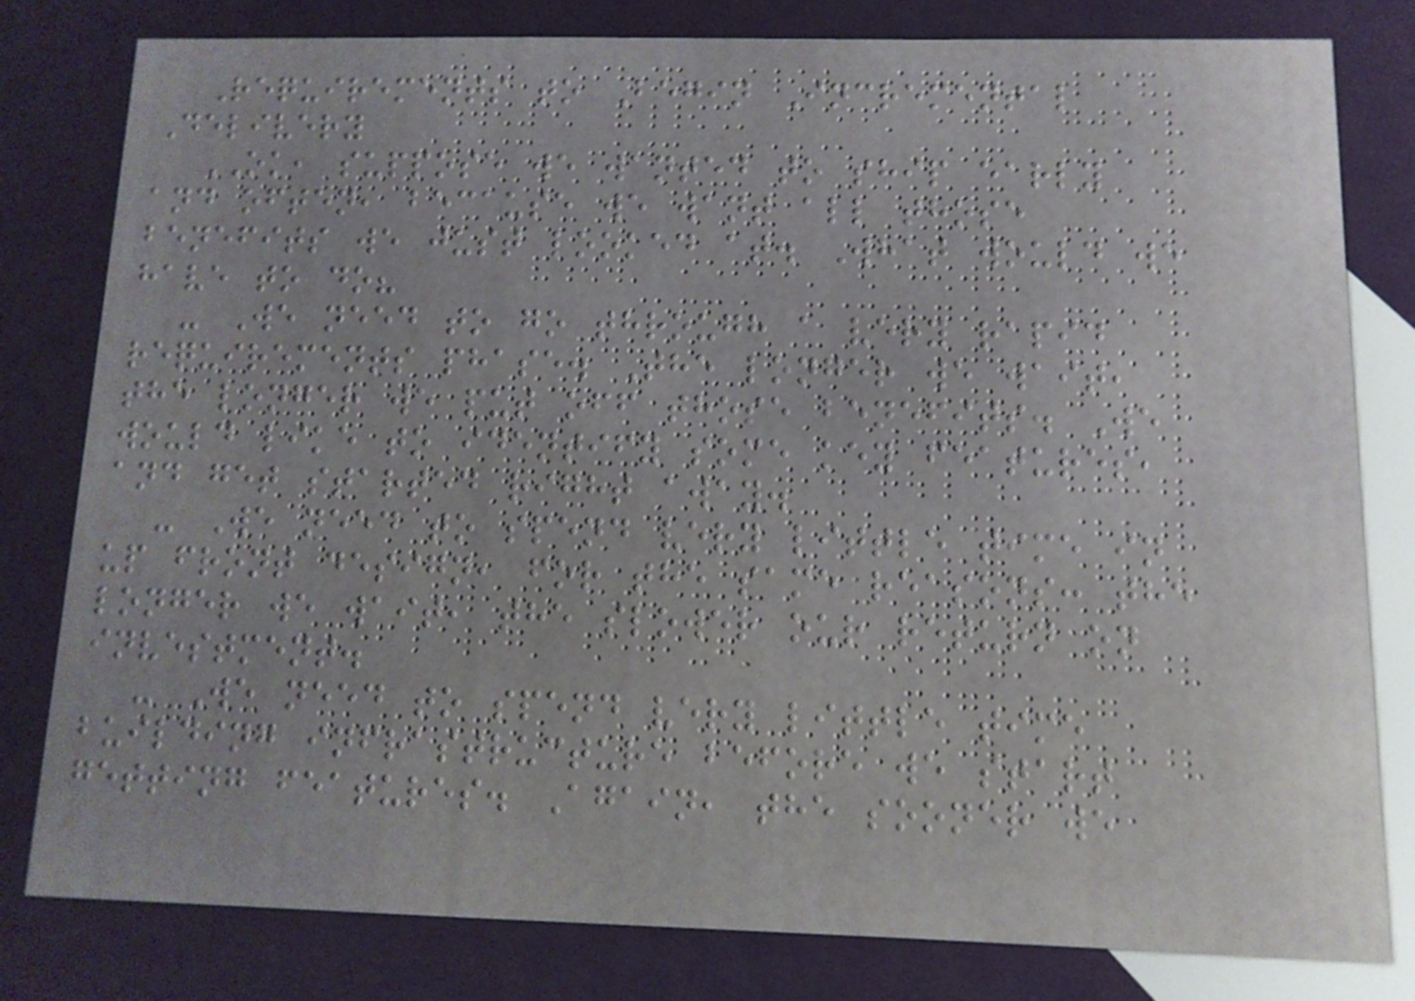Requirements to Begin Incremental
Delivery
OK, suppose we wanted to ship early
and often, because we want all those
benefits we just looked at. What would we
have to do?
- We need to go through a very rapid
requirements phase. The longer we wait,
the longer we put off those benefits. We
would like to identify some key features,
and get started right away.
- We need to spend very little time in
up front design, for the same reasons: the
longer we wait, the slower our return on
investment.
- We need to spend very little time
building infrastructure before we start
getting features. Again, the sooner we
